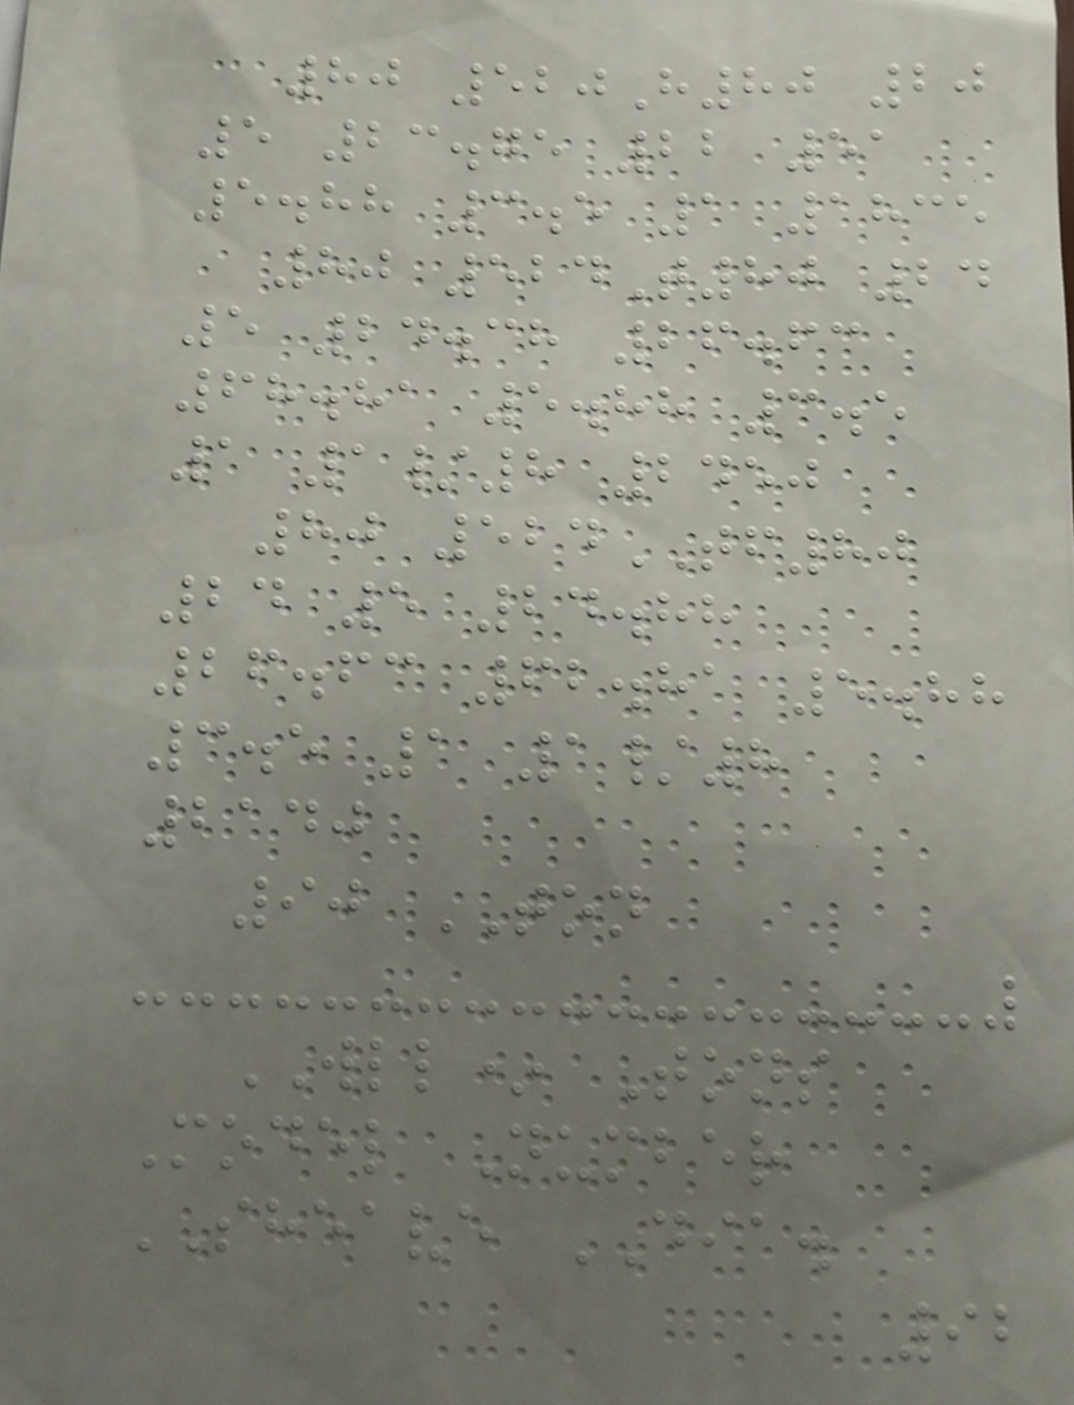80 520H80 20
5 23.75 22 51
5.88 3.5 1 1835
80 524T80 24
5 24.38 26.63
68.81 5.88 3.5
1 1/8 2450
80 524TF80
24 5 24.88
26.63 62.81 5.88
3.5 1 1/8
2140
90 TON
WLL* Tons
Model Number
SHEAVE DIA.
92
